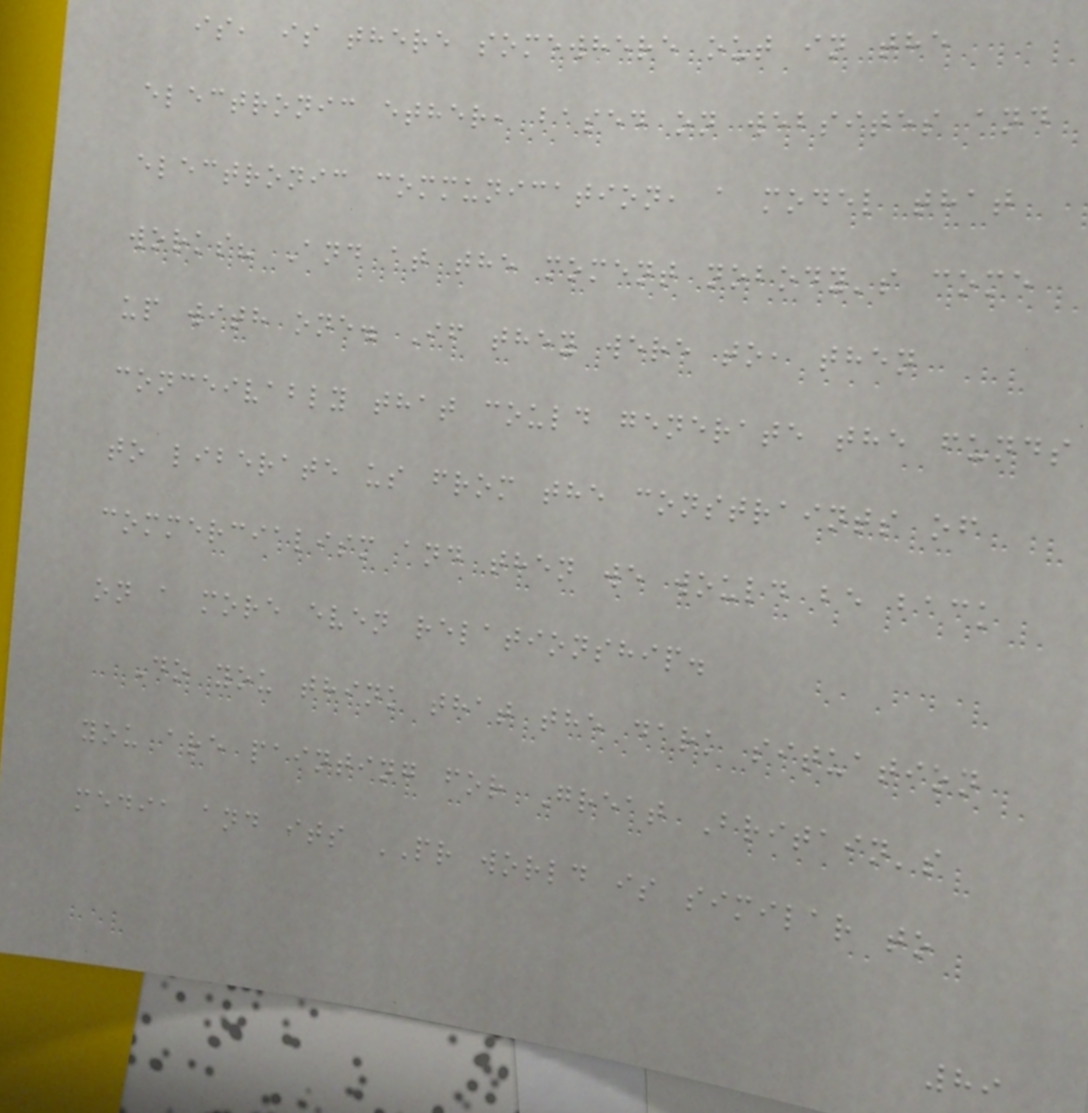is, is there somewhere out in the
electronic ether, based on websites and
electronic communication, a model that
works? And at the moment nobody's come
up with one. If they were to, then
conceivably that could generate the funds
to liberate us from the constraints of
commercialism and then we would be back
on a more even relationship.
Do you think that the dark situation
you are painting for Great Britain's
media and its PR world is similar to
89
